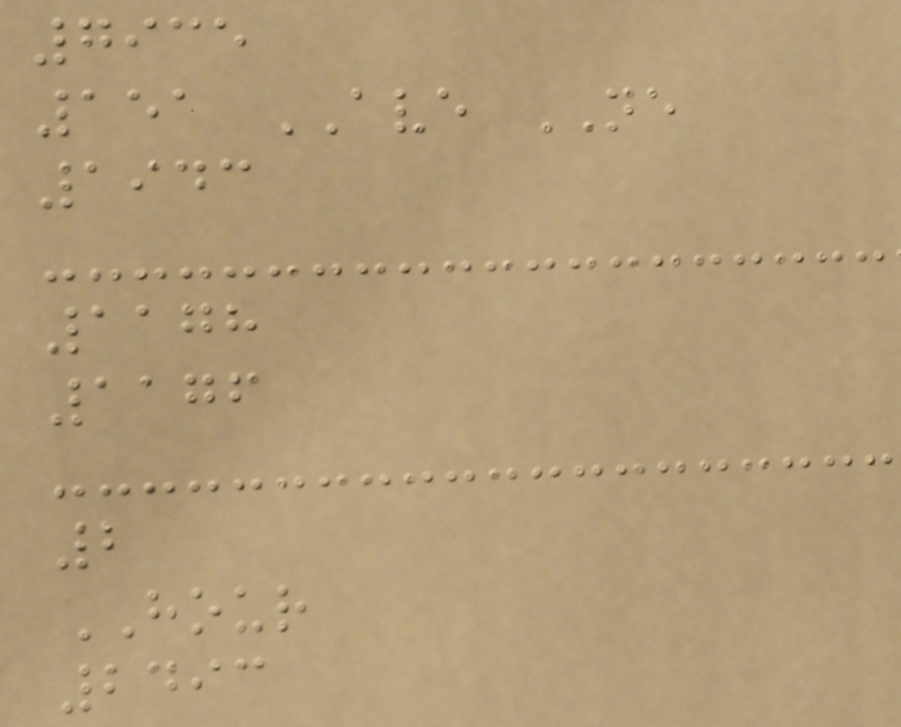7935
151 AVE NE
1943
1178
1176
2
HOUR
2493
